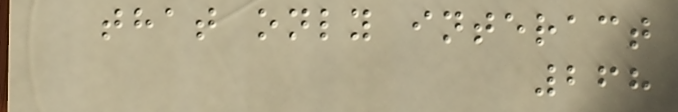that only interact
268
